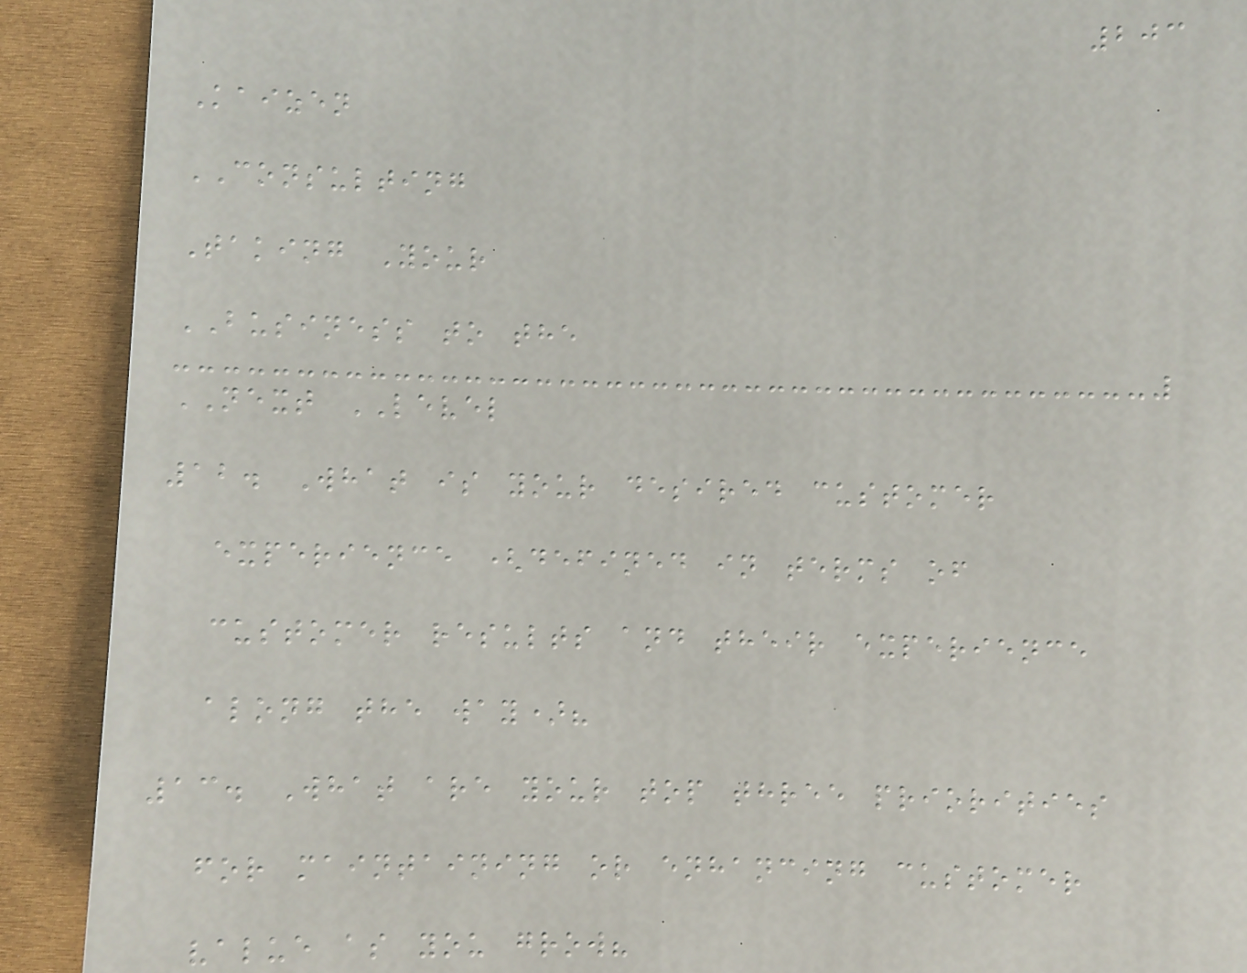203
Kaizen
CONSULTING
Taking Your
BUSINESS to the
NEXT LEVEL
12. What is your desired customer
experience (defined in terms of
customer results and their experience
along the way)?
13. What are your top three priorities
for maintaining or enhancing customer
value as you grow?
